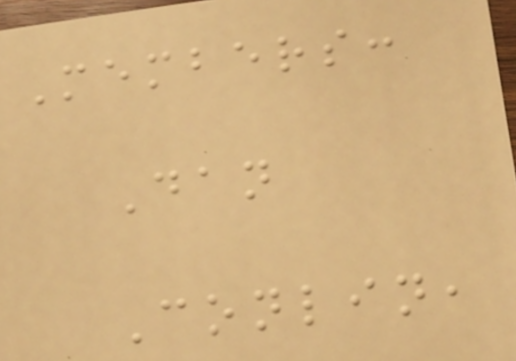Members:
Dan
Conlin,
